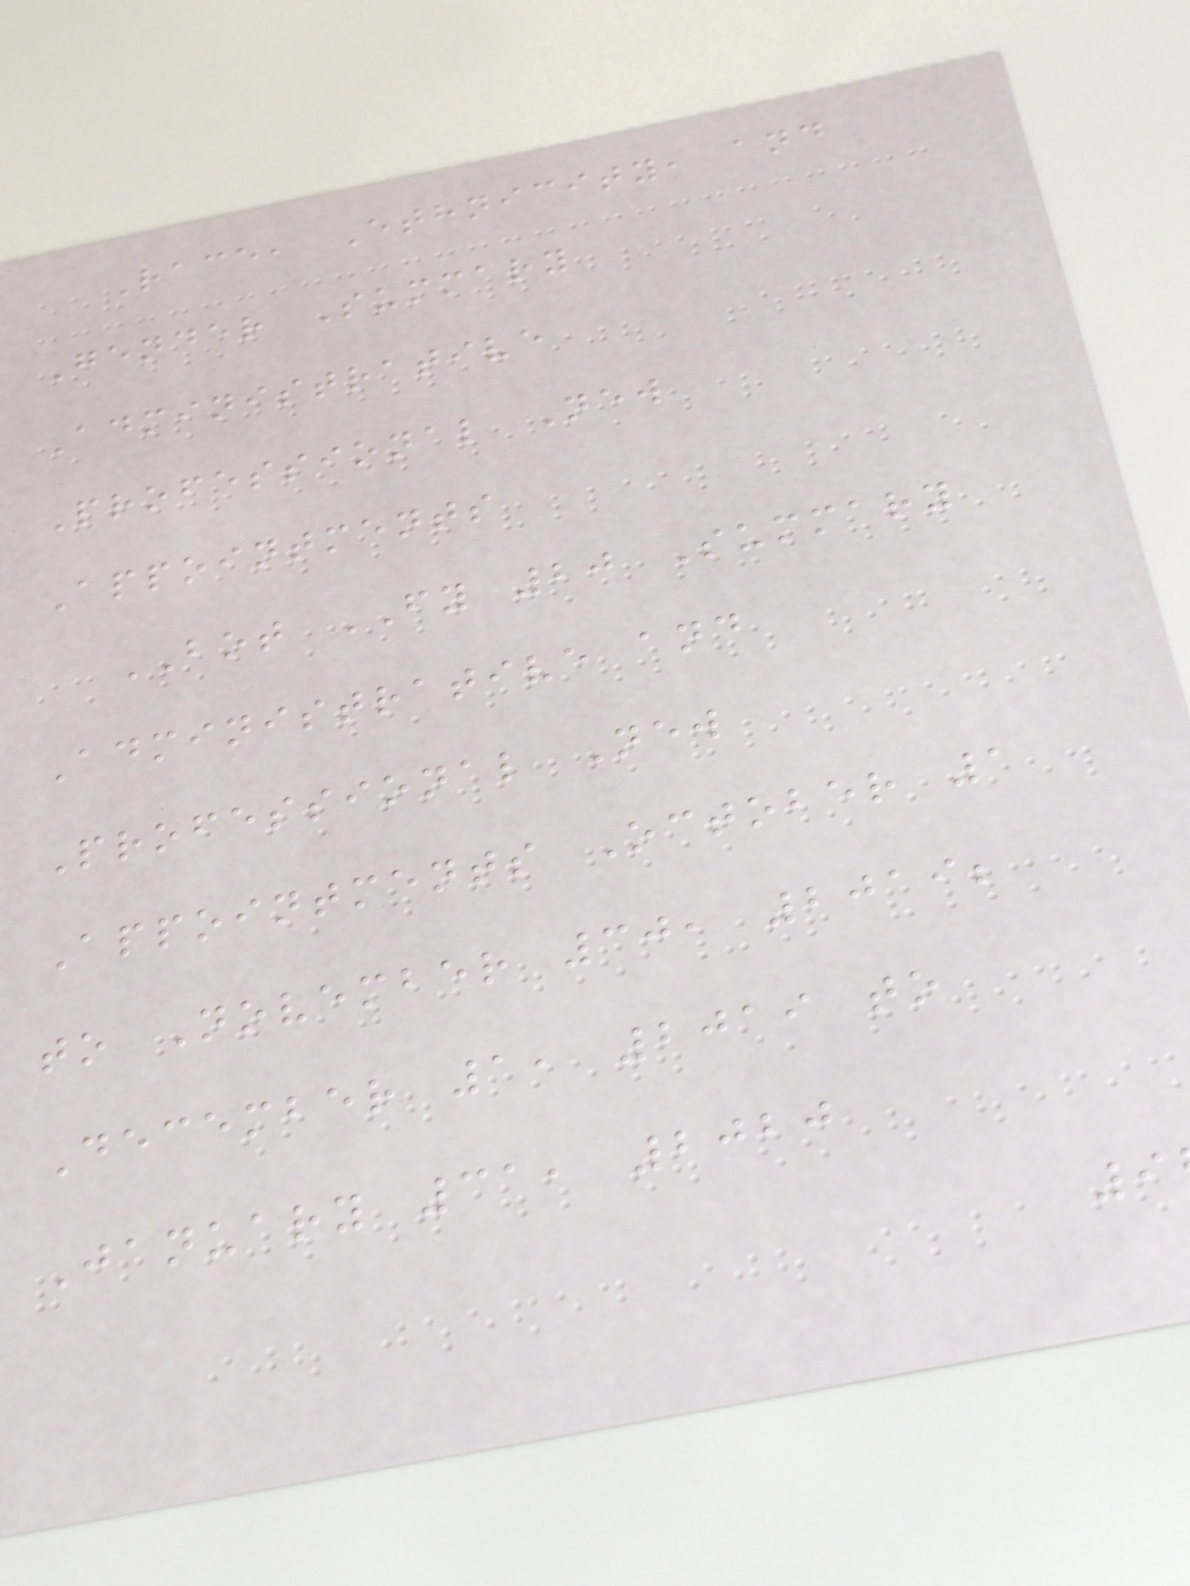Race, Ethnicity, and
Gender Summary
Administrative
Professional New
Appointments
BOT FY 20 Summary
Administrative and
Professional New
Appointments October 1
to November 30, 2019;
December 1, 2019 to
January 31, 2020
